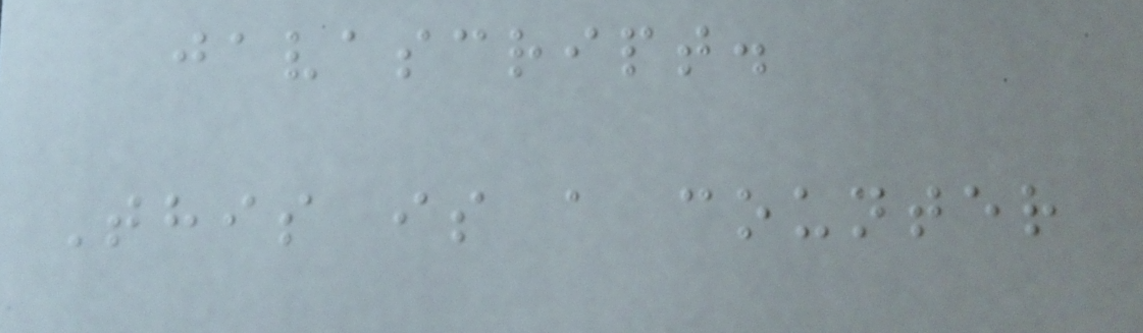javascript.
This is a counter
